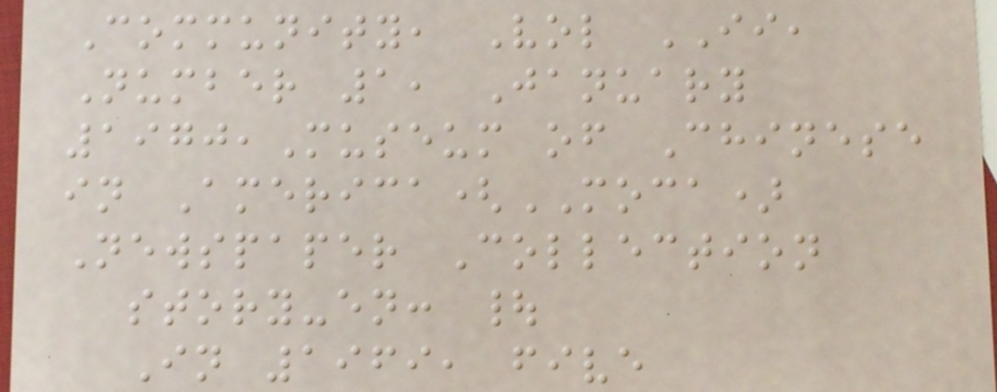Community, Vol II,
Number 1, January
1970,Museum of Chinese
in America(MOCA)
Newspaper Collection
story-en: |
In 1969, five
